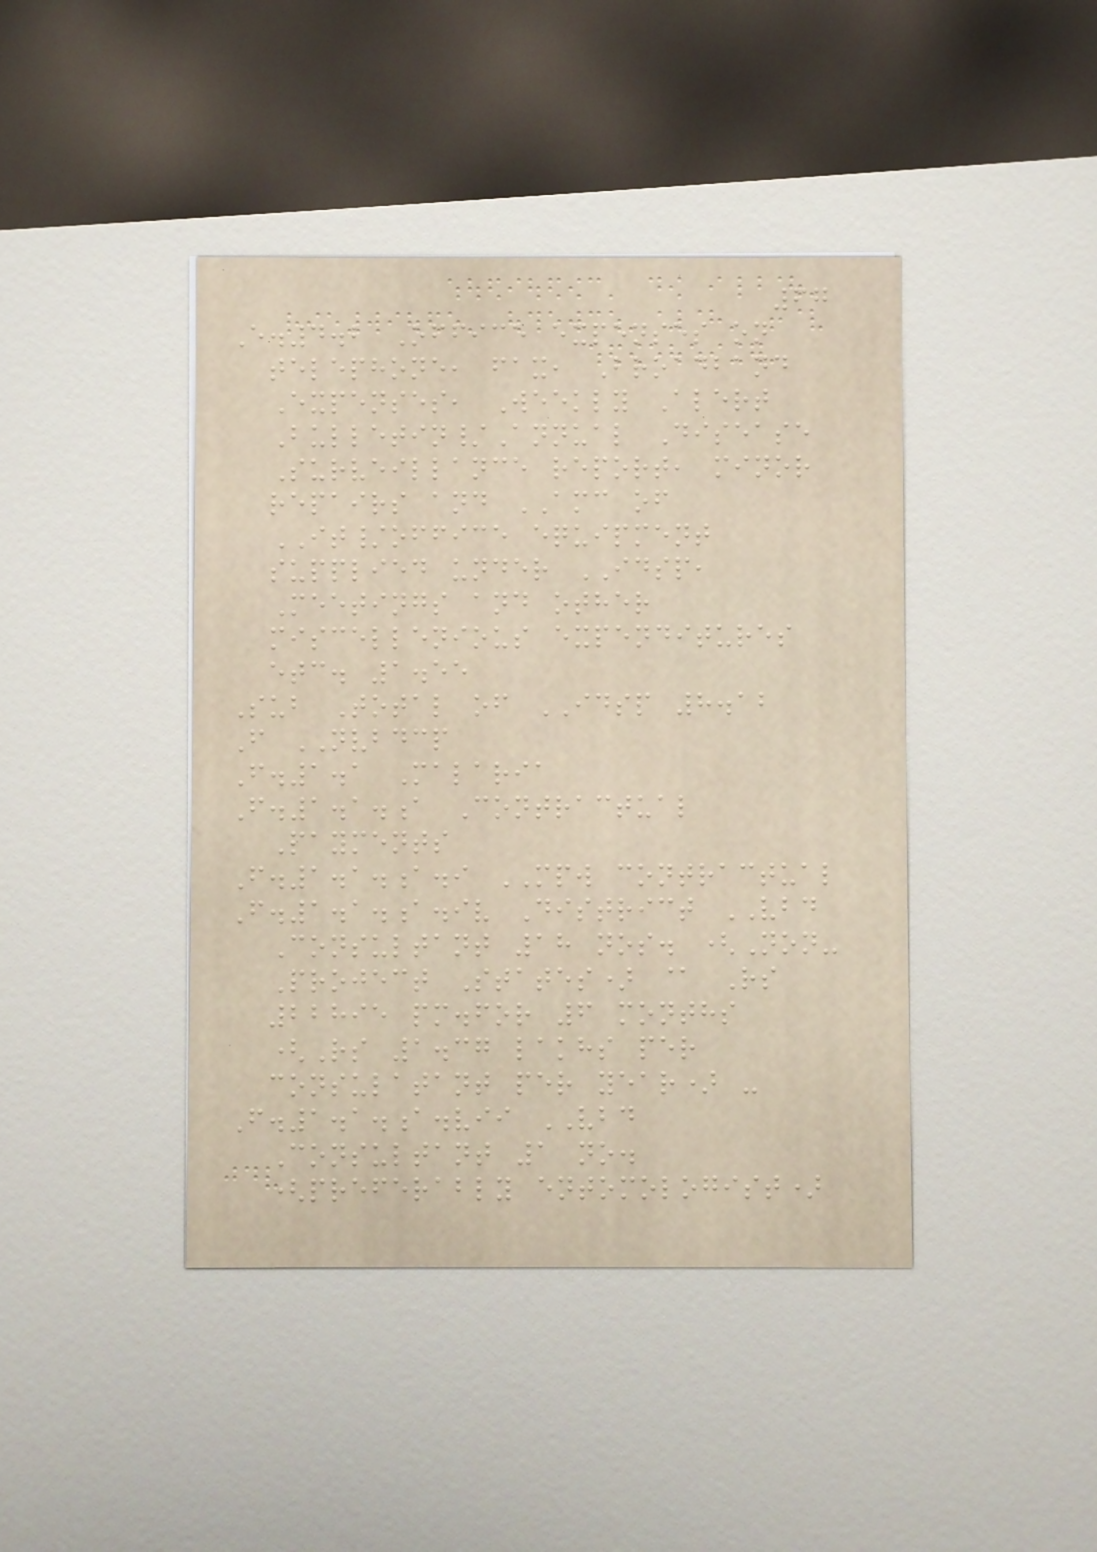67
E.4.2 Office expenses on
telephone, fax, Broadband
Expenses, Weekly Alert
Bulletin/Annual Disease
Surveillance report, minor
repairs and AMC of
IT/office equipment
supplied under IDSP,
Meetings and other
miscellenious expenditures
etc. 1.55
Sub Total of IDSP 8.12
F NVBDCP
F.1.1 Malaria
F.1.1.a Contractual
Payments
F.1.1.a.i MPW contractual
F.1.1.a.iv District VBD
Consultant 18 nos. (Non-
Project States) @ Rs
22895 pm.for 6 months
(Rs 1.37 lakhs per
consulatant per year) -
F.1.1.a.vii VBD
Consultant 1 no.
(preferably entomologist)
